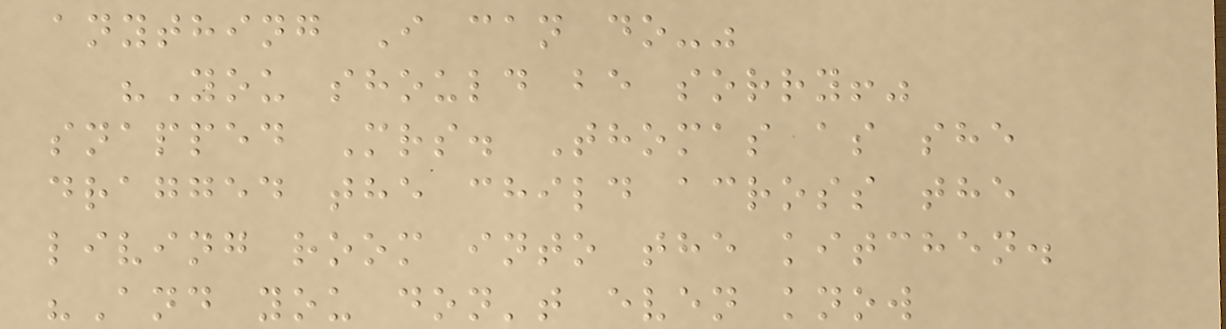anything I can do-"
"You should be sorry!"
snapped Mrs. Thomas as she
dragged the child across the
living room into the kitchen.
"And you don't even know
